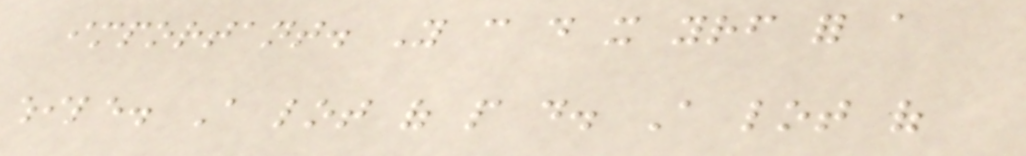important. You can do it yourself for a
while. A lot of people do. A lot of
